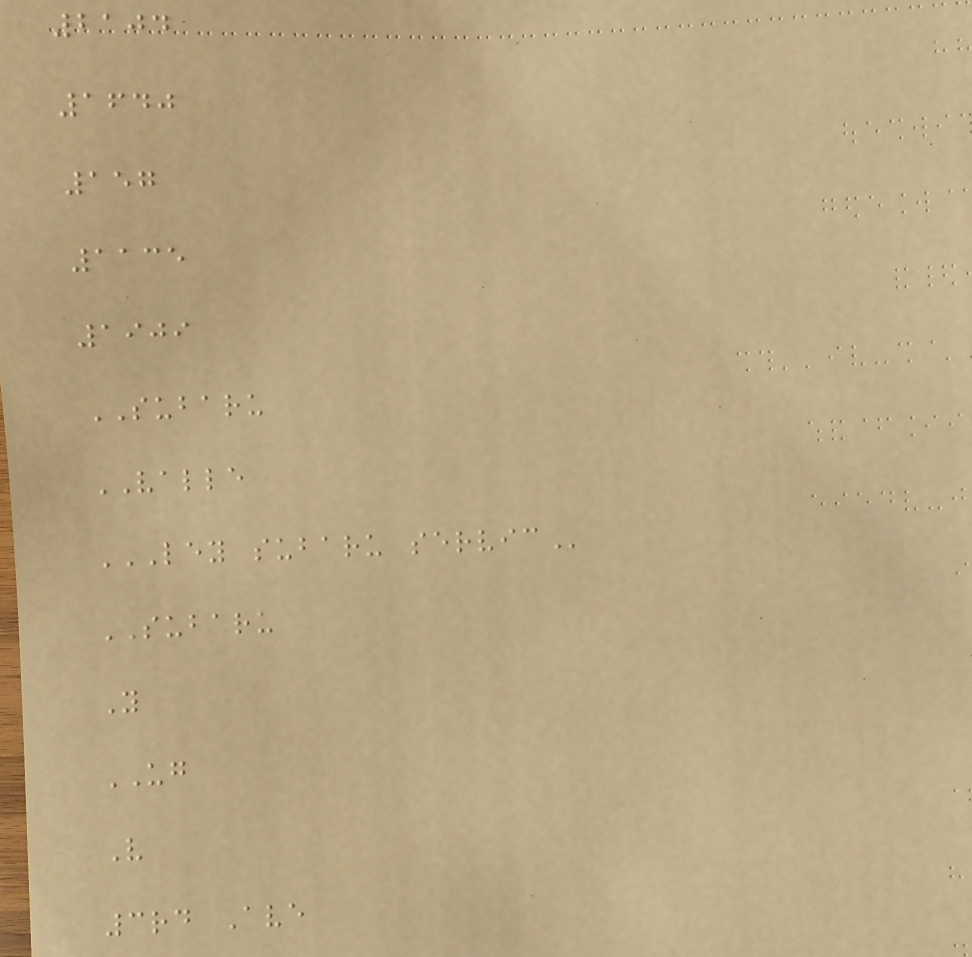2104
1640
157
1135
1909
SUBARU
VALLE
LEY SUBARU SERVIC
SUBARU
Y
UG
V
3rd Ave
